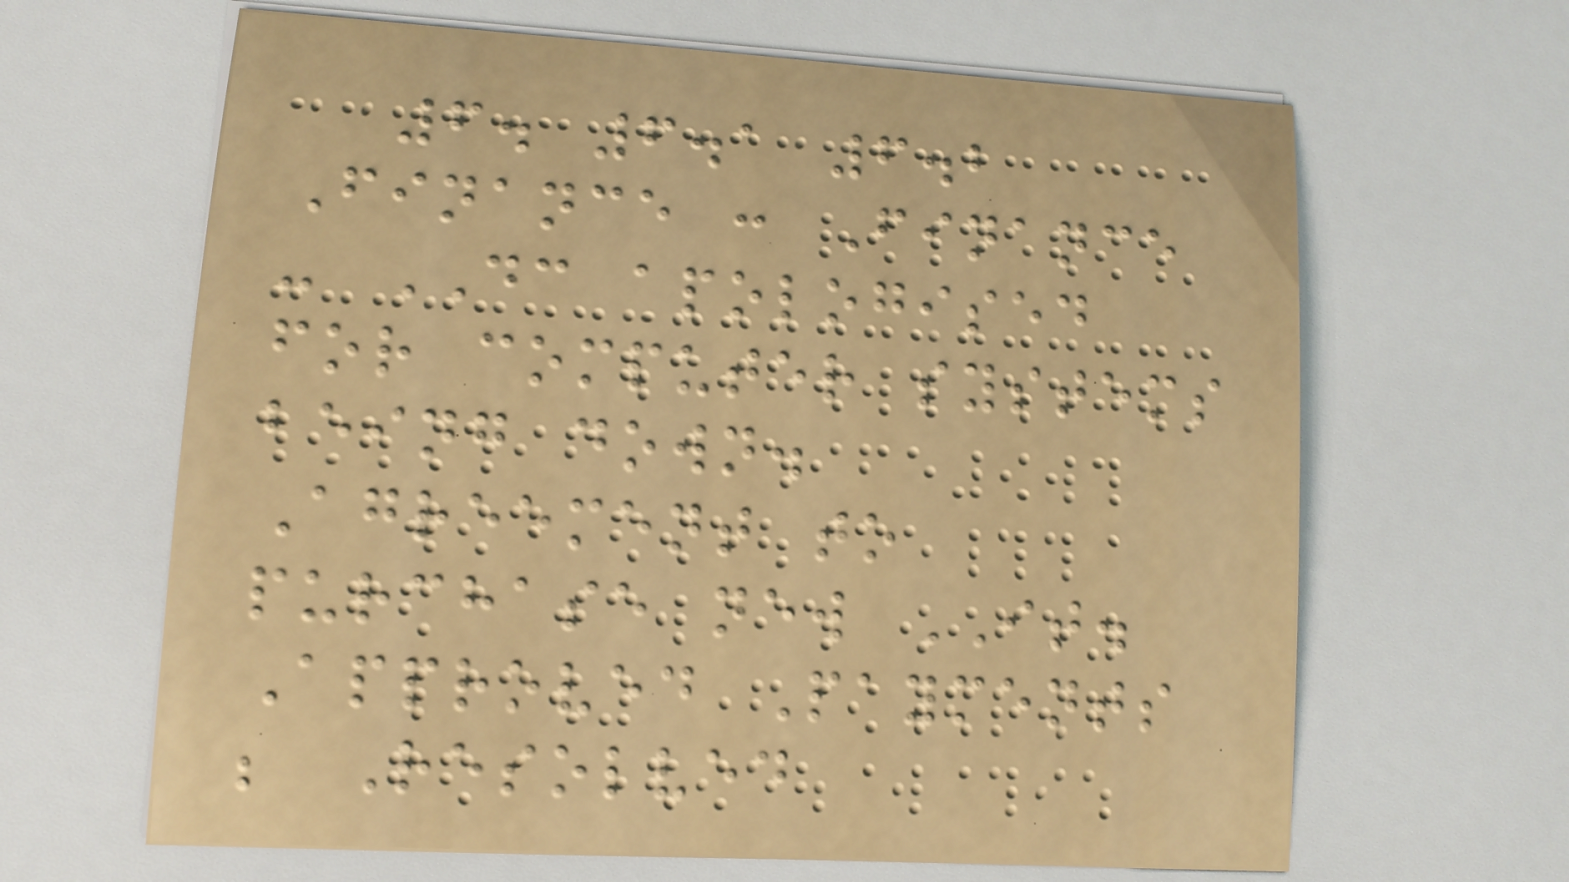6. 6.1 6.2
Finance : Finance
- DC apologised
for computer systems
being down.
Agreement to
purchase new IT.
Approved Payments
; Resolved
